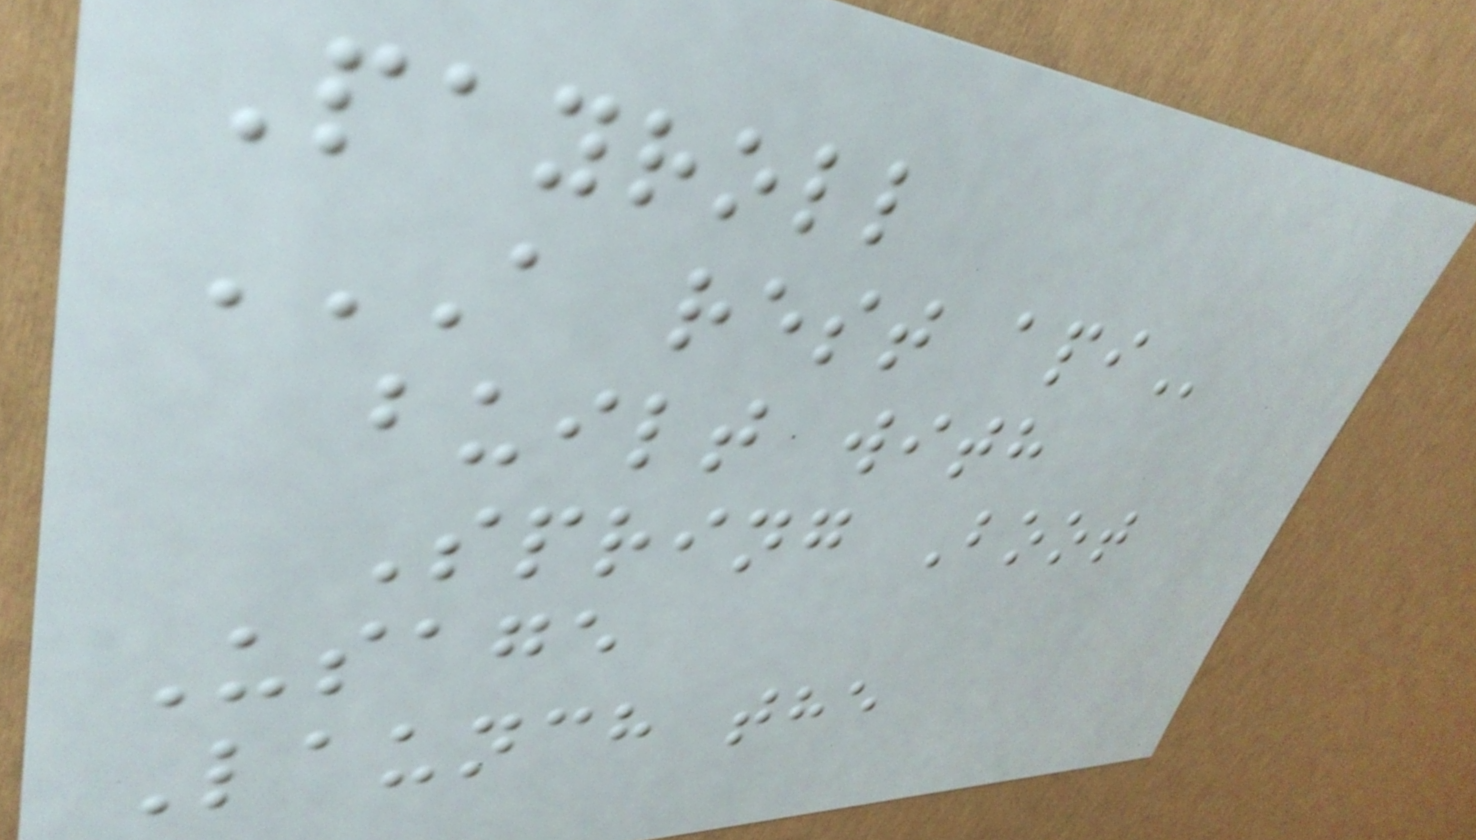Payroll
A REST API
built with
Spring Boot
Usage
Launch the
